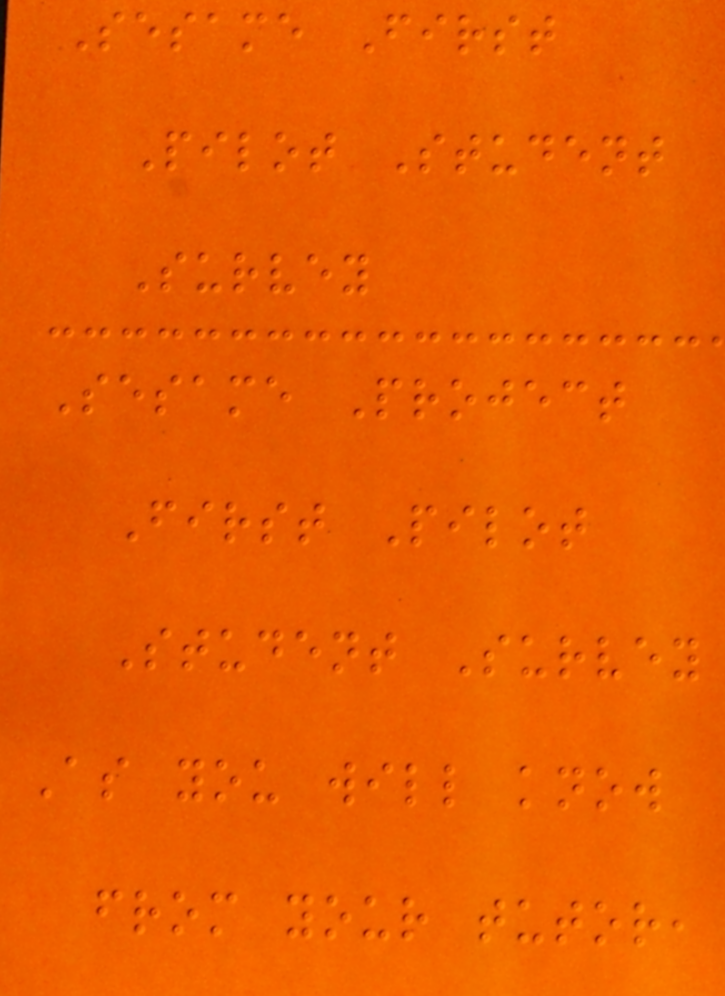Sesame First
Pilot Student
Survey
Sesame Project
First Pilot
Student Survey
As you will know
from your tutor,
